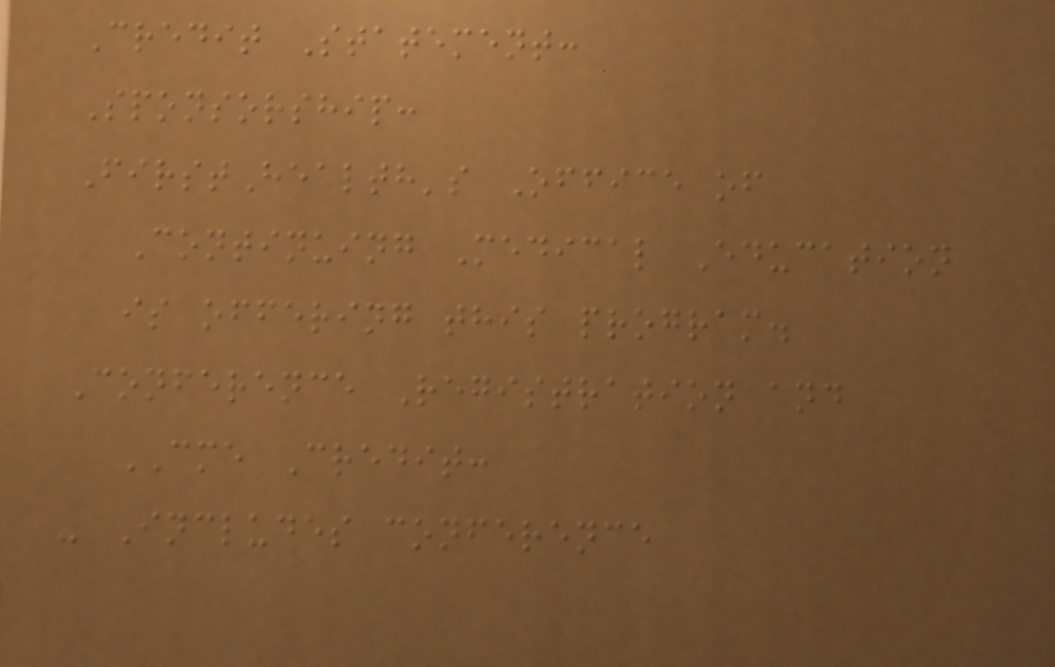Credit Statement:
Sponsorship:
FirstHealth's Office of
Continuing Medical Education
is offering this program.
Conference Registration and
CME Credit:
- Includes conference
